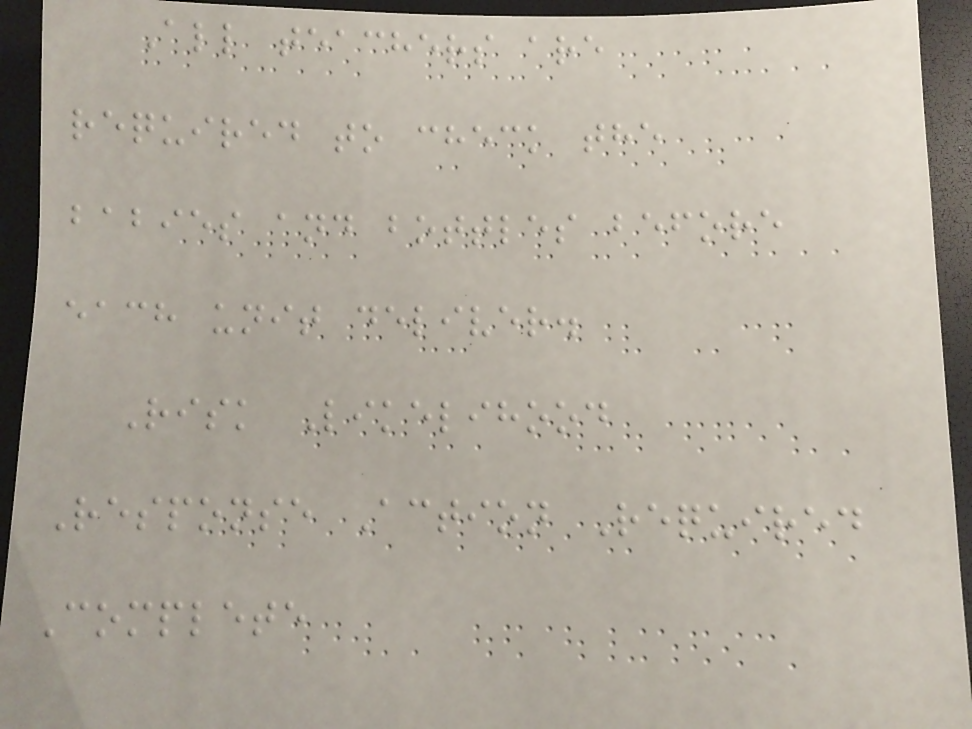All teachers are
required to check the
babies and bottles before
each unit deliver.
Risk Likelihood
Response Action Required
Complete
